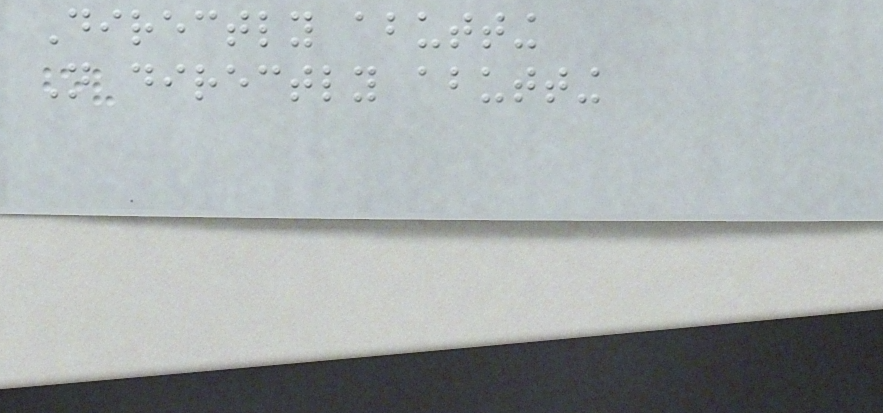Directly abutting
Not directly abutting
